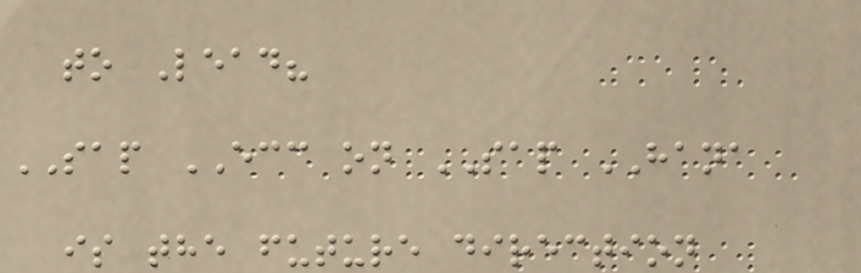to Lead?
SAP ECC on SAP HANA
is the future direction
